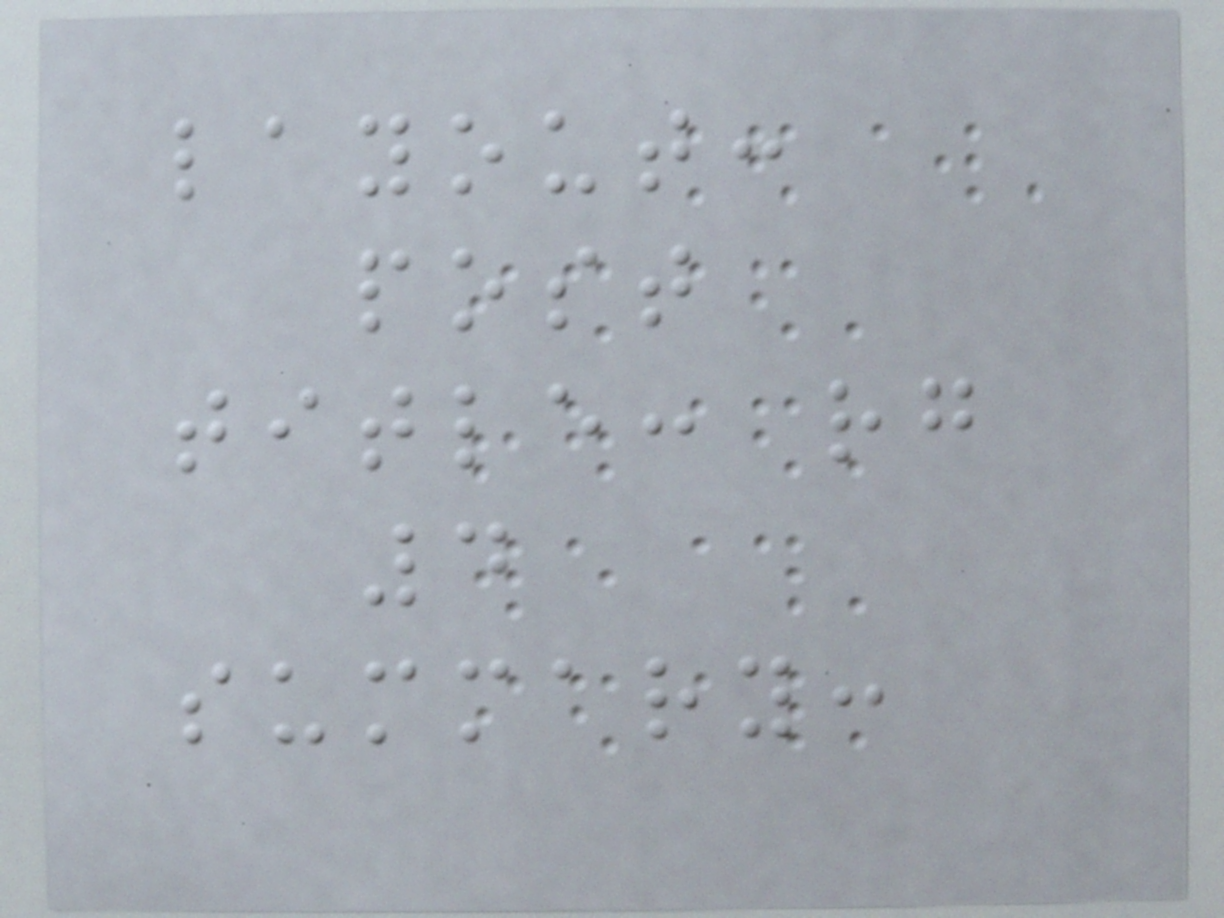layout:
post
title: rg
4
summary:
